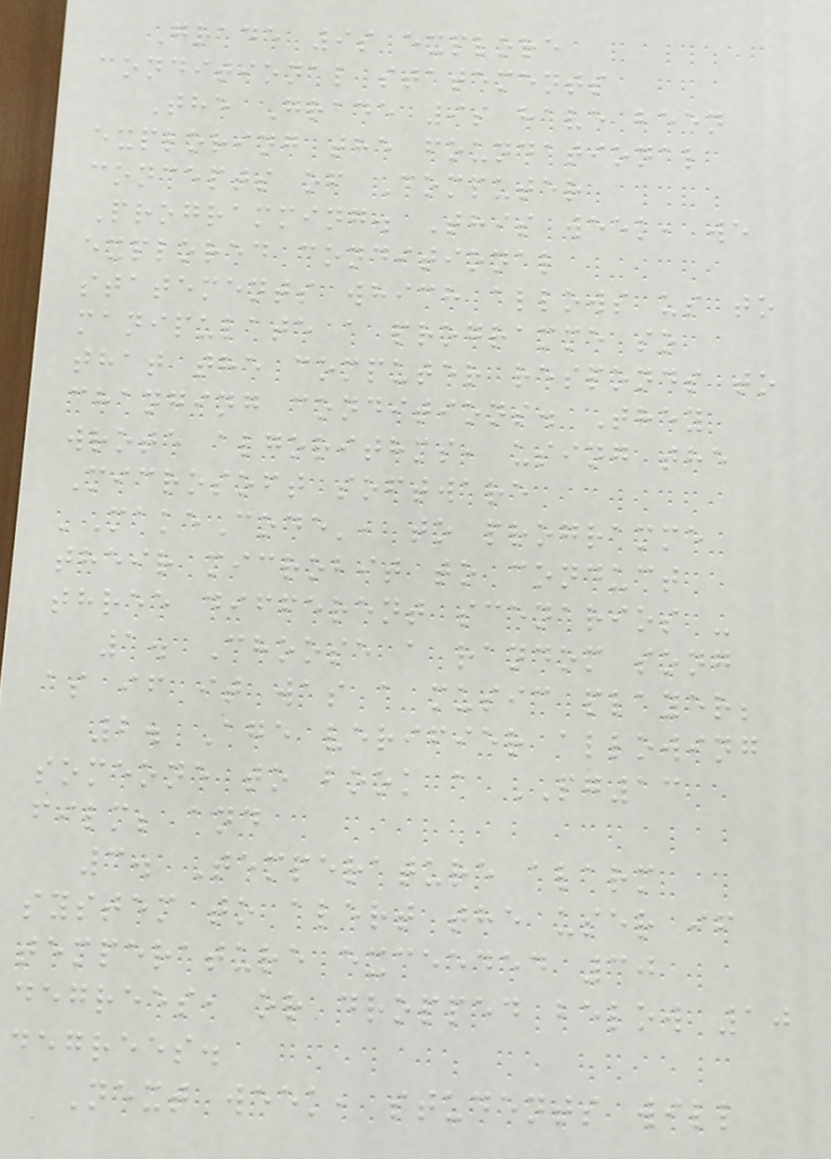Grade 9s explore
conditional statements
The Grade 9s have been
exploring the foundational
concepts of Computer
Programming. This week, we
explored conditional
statements which allows us to
manipulate a programme so
that the computer responds to
changing conditions. They
wrote algorithms, using the
Microsoft software
'MakeCode', to programme
their microbit to conduct
three different scenarios -
1. Choose a random song
as if it was a music player;
2. Age verifier allowing
someone to book a PG13
film; and
3. Temperature alarm
system to alert the user if
temperature exceeded 30
degrees, or dropped below 10
degrees.
Next week, students will
